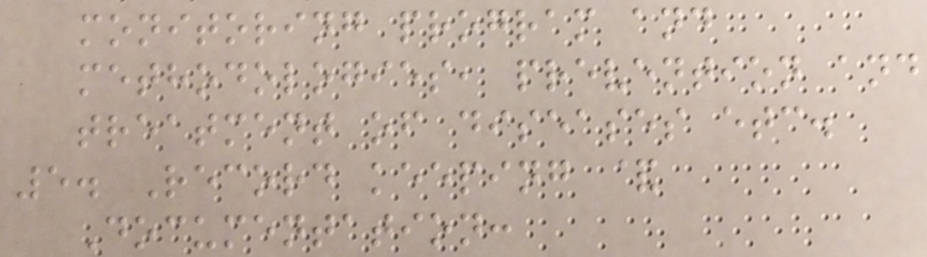monitoring program and
methodologies, prevention and
treatment of diseases etc.
5. Record keeping &
Documentation:
